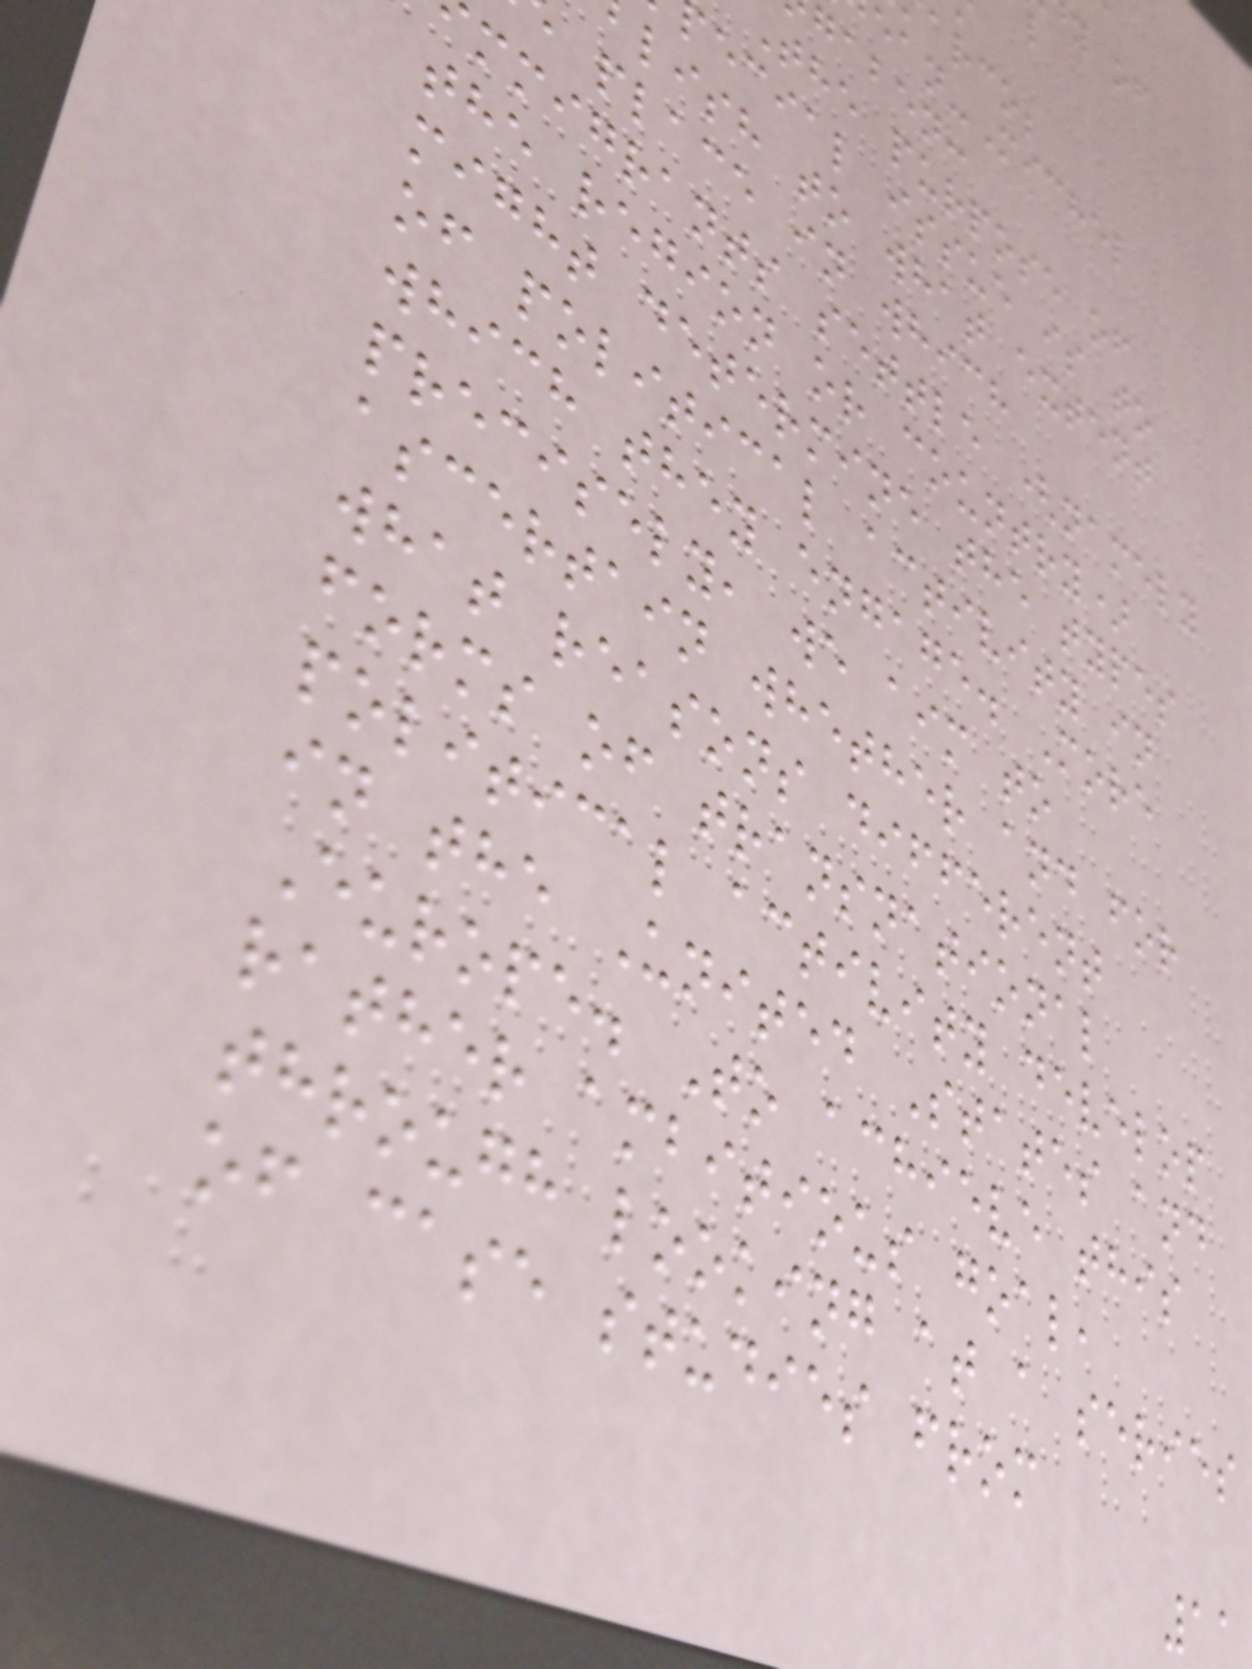ean-Michel
gaben:
The purpose of
ecial issue is to
lish to what extent
place in which
mmigrants settle (namely
the region or country)
might determine the types
of political activity in
which they engage. More
precisely, we aim to
ascertain whether and for
what reasons different
forms of transnational
political activity develop
in the United States and
Europe. To achieve this
rather ambitious goal,
through looking at a series
of case studies from
